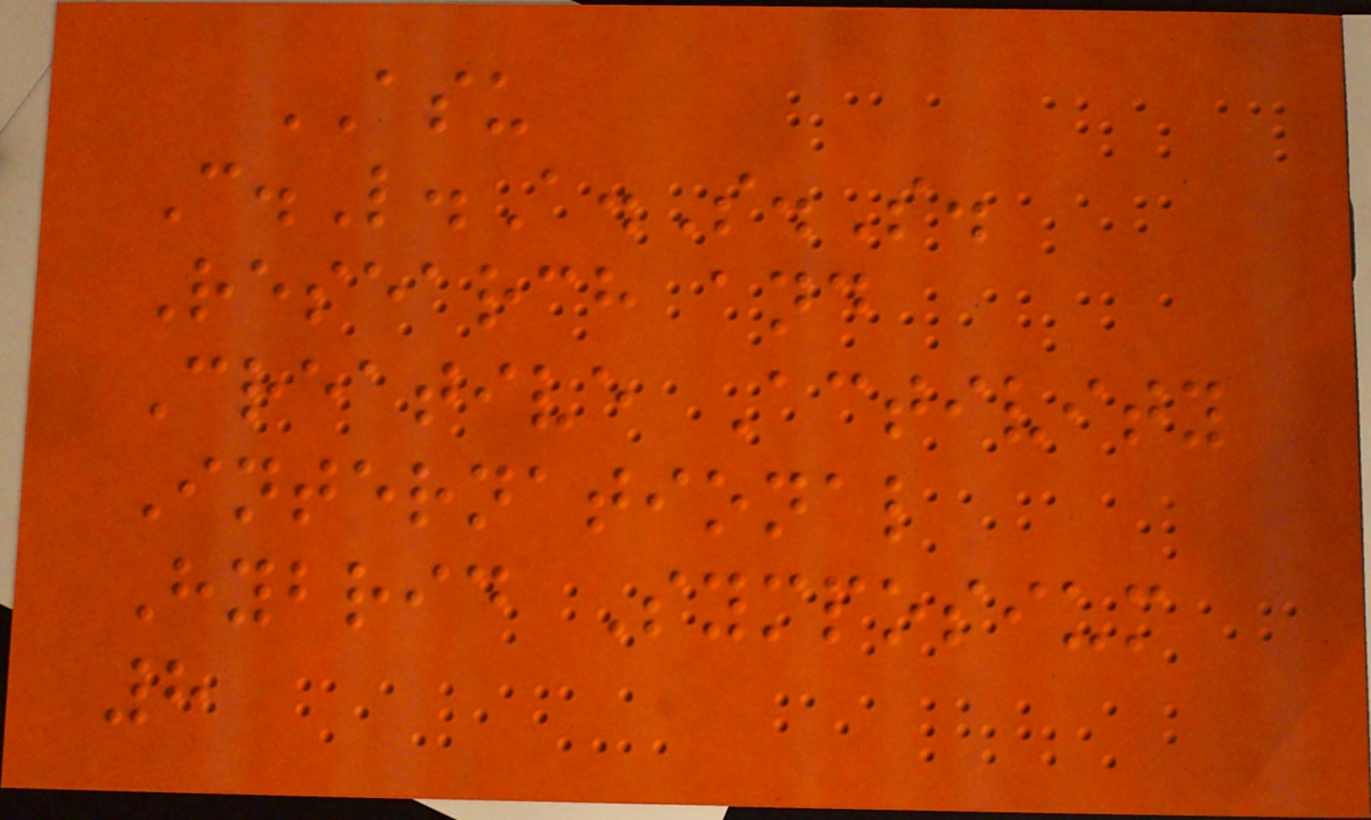ASU
C.L.A.S.S.
Research and
Creative Activity
International
Hybrid Symposium
8
